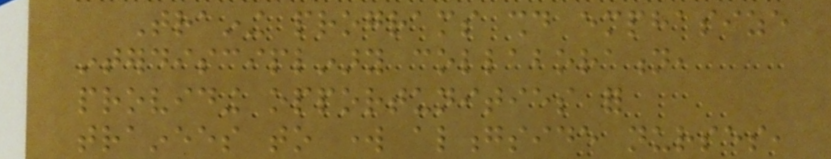Training programs should emphasize
interdisciplinary collaboration,
providing opportunities for
trainees to work alongside nurses,
